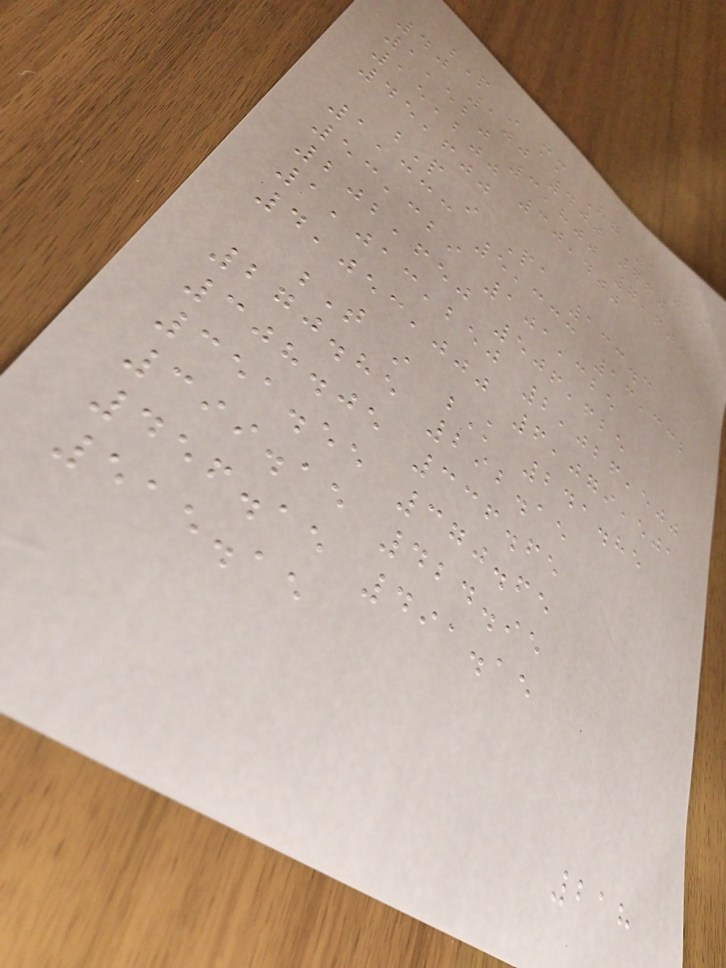P in mm Hg 1 10
40 100 400 760
1,520 3,800 7,600
15,200 30,400
45,600
P in Pa 133.3
1,333 5,333 13,332
53,329 101,325
202,650 506,625
1,013,250 2,026,500
4,053,000 6,079,501
T in K 241.85
270.85 292.15
308.05 336.65
351.55 370.65
399.15 424.95
456.15 491.15
515.15
218
